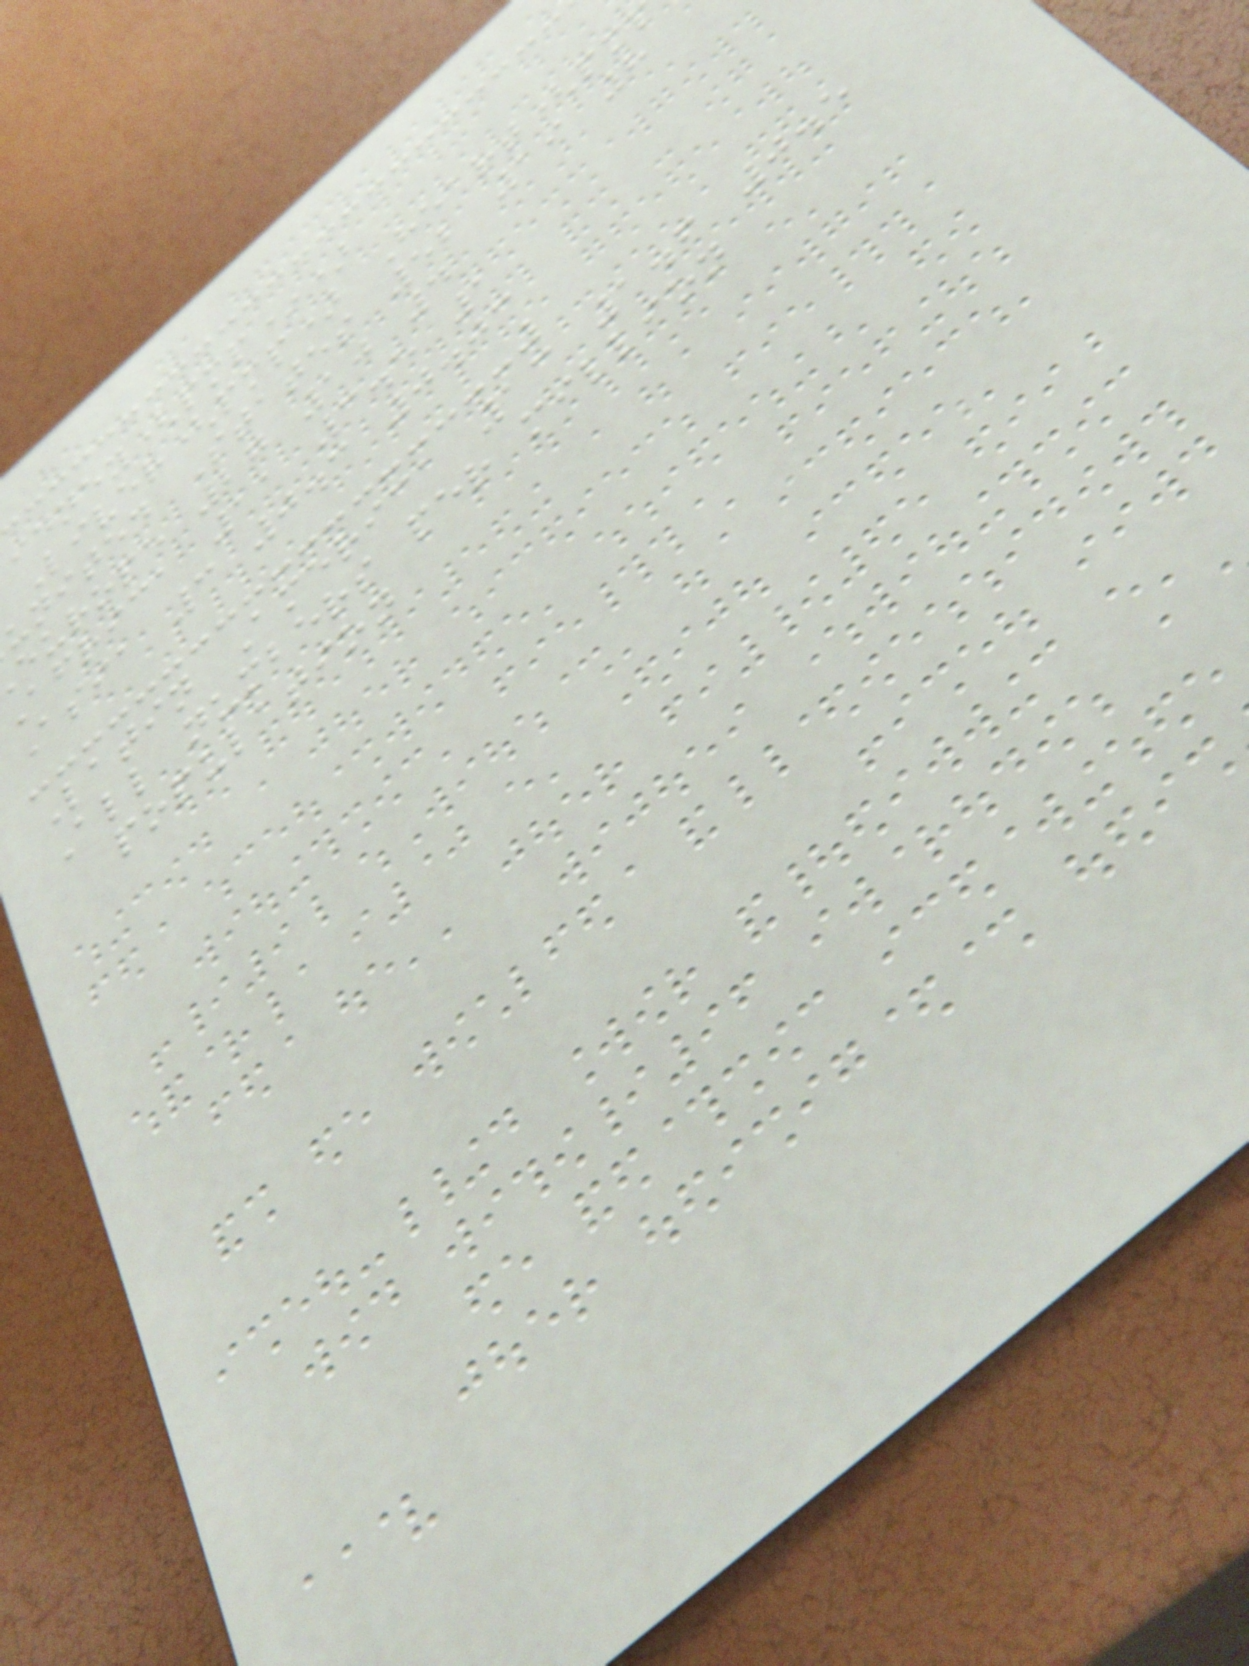idney(pmp*)
Liver(pmp) Heart(pm
united States 52 19 8
europe 27 10 4
africa 11 3.5 1
Asia 3 0.3 0.03
Latin America 13 1.6 0.5
All numbers per million
population
